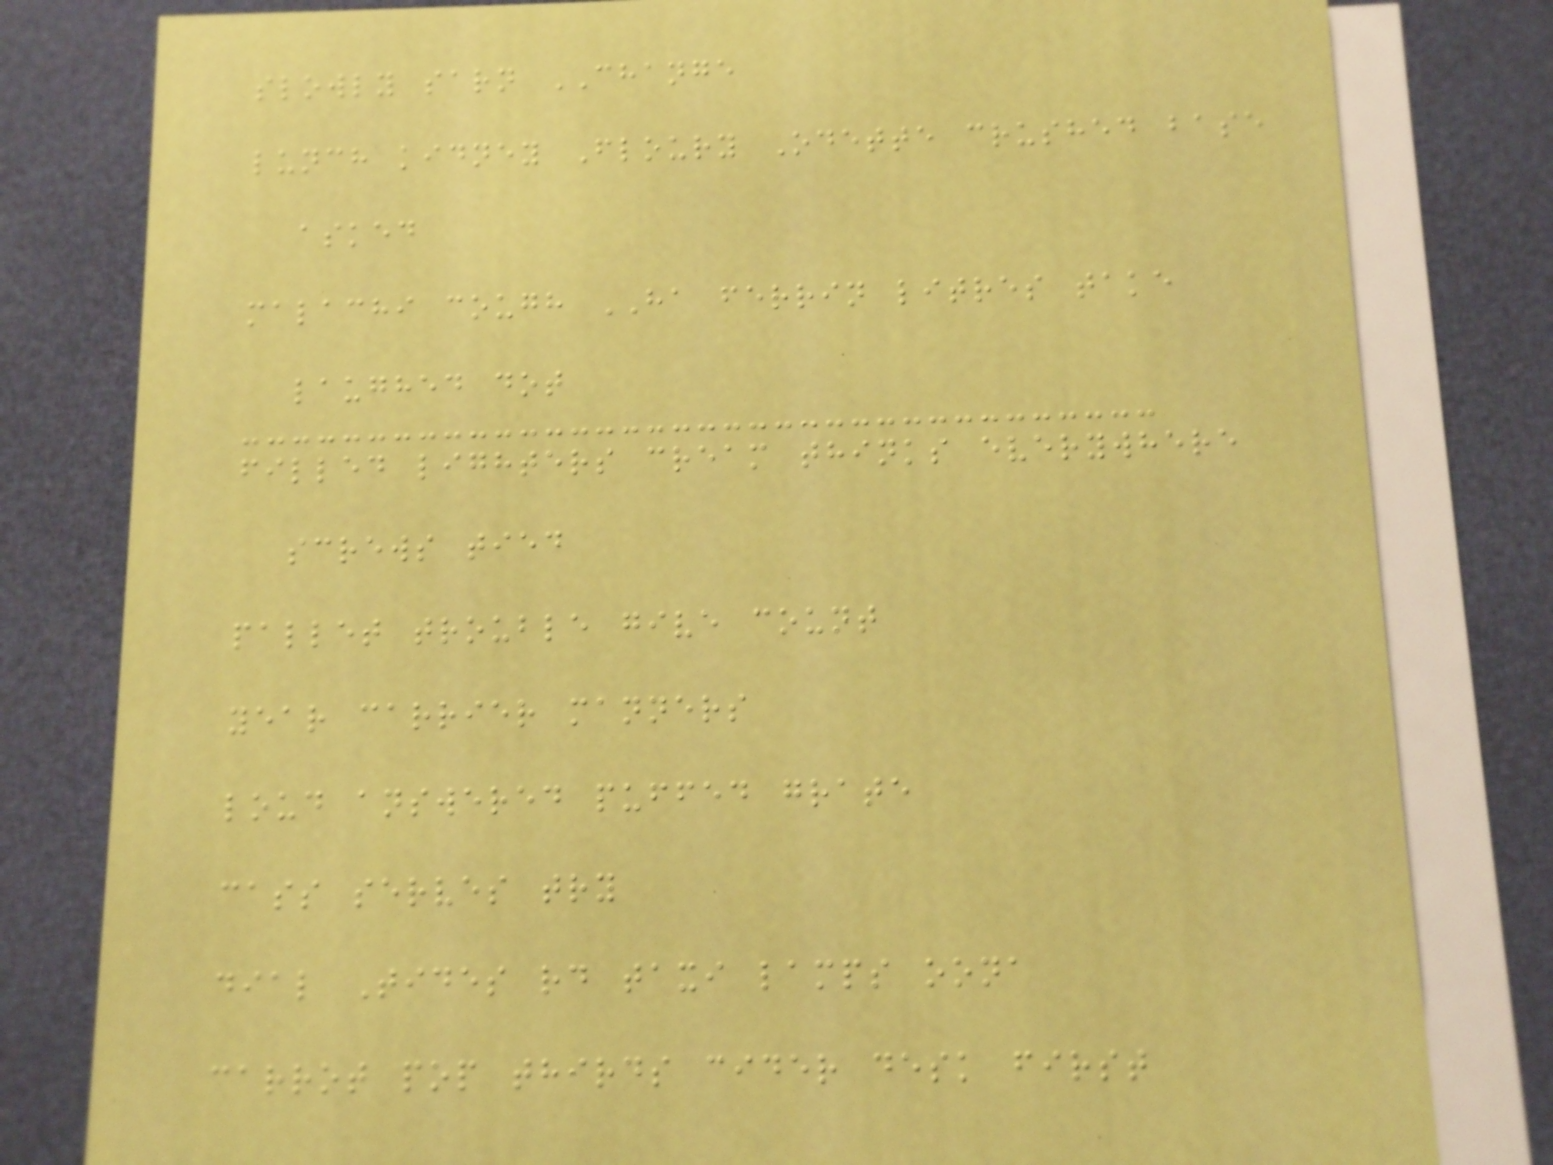slowly sarn CHANGE
lunch kidney Floury Odette crushed base
asked
malachi cough HA ferrin litres take
laughed dot
filled lighters cream thinks everywhere
screws tied
pallet trouble give count
year carrier manners
loud answered puffed grate
cass serves try
dial Tides rd taxi lamps oona
carrot pop thirds cider desk first
